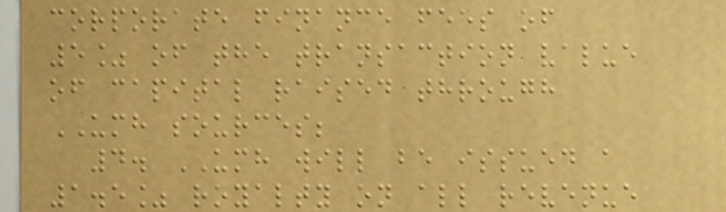corporate finance fees of
5% of the transaction value
of capital raised through
UMH sources;
4. UMH will be issued a
1.5% royalty on all revenue
